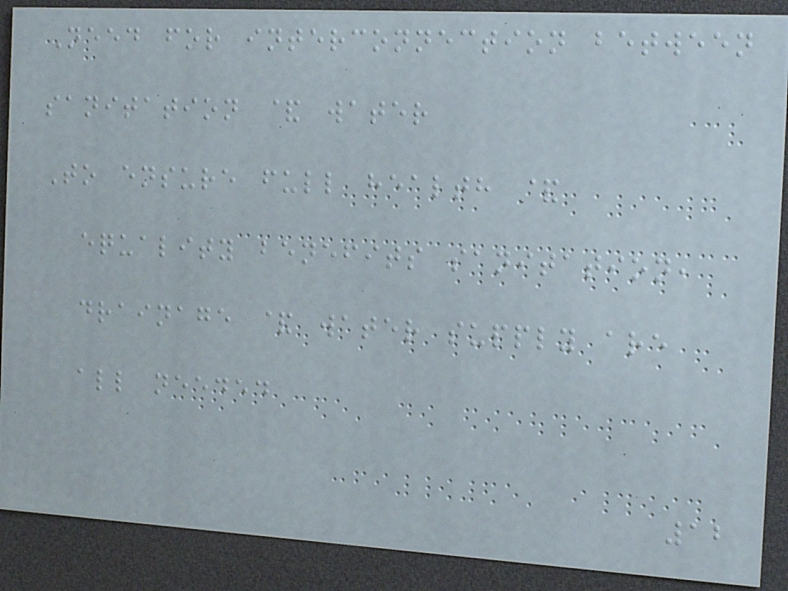Need for interconnection between
sanitation & water
To ensure full health &
equality benefits sanitation,
drainage & water supply are
all needed
12
